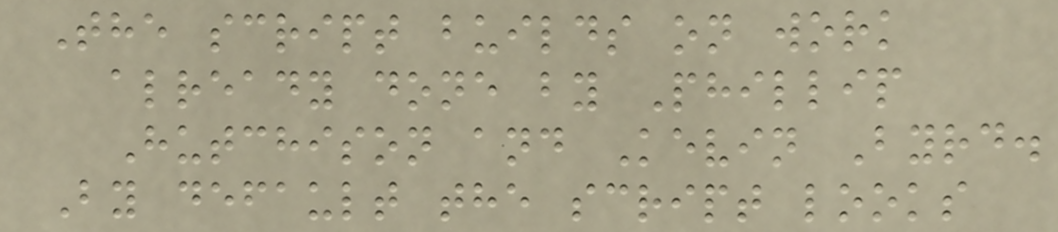The script builds on work
already done by Phillip
Hutchison and Kevin Byrd.
By default the script looks
